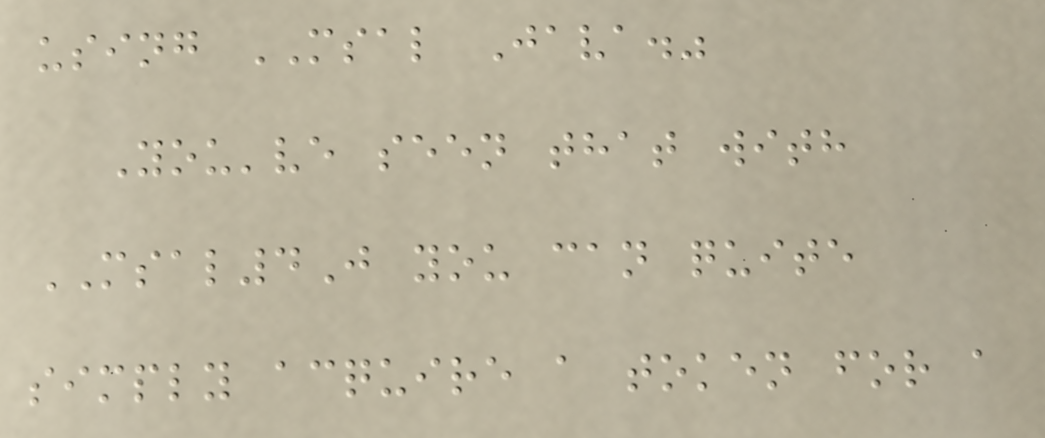using MSAL Java."
You've seen that with
MSAL4J you can quite
simply acquire a token for a
